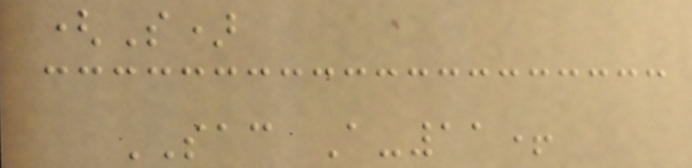(S)
SAC A-11+
